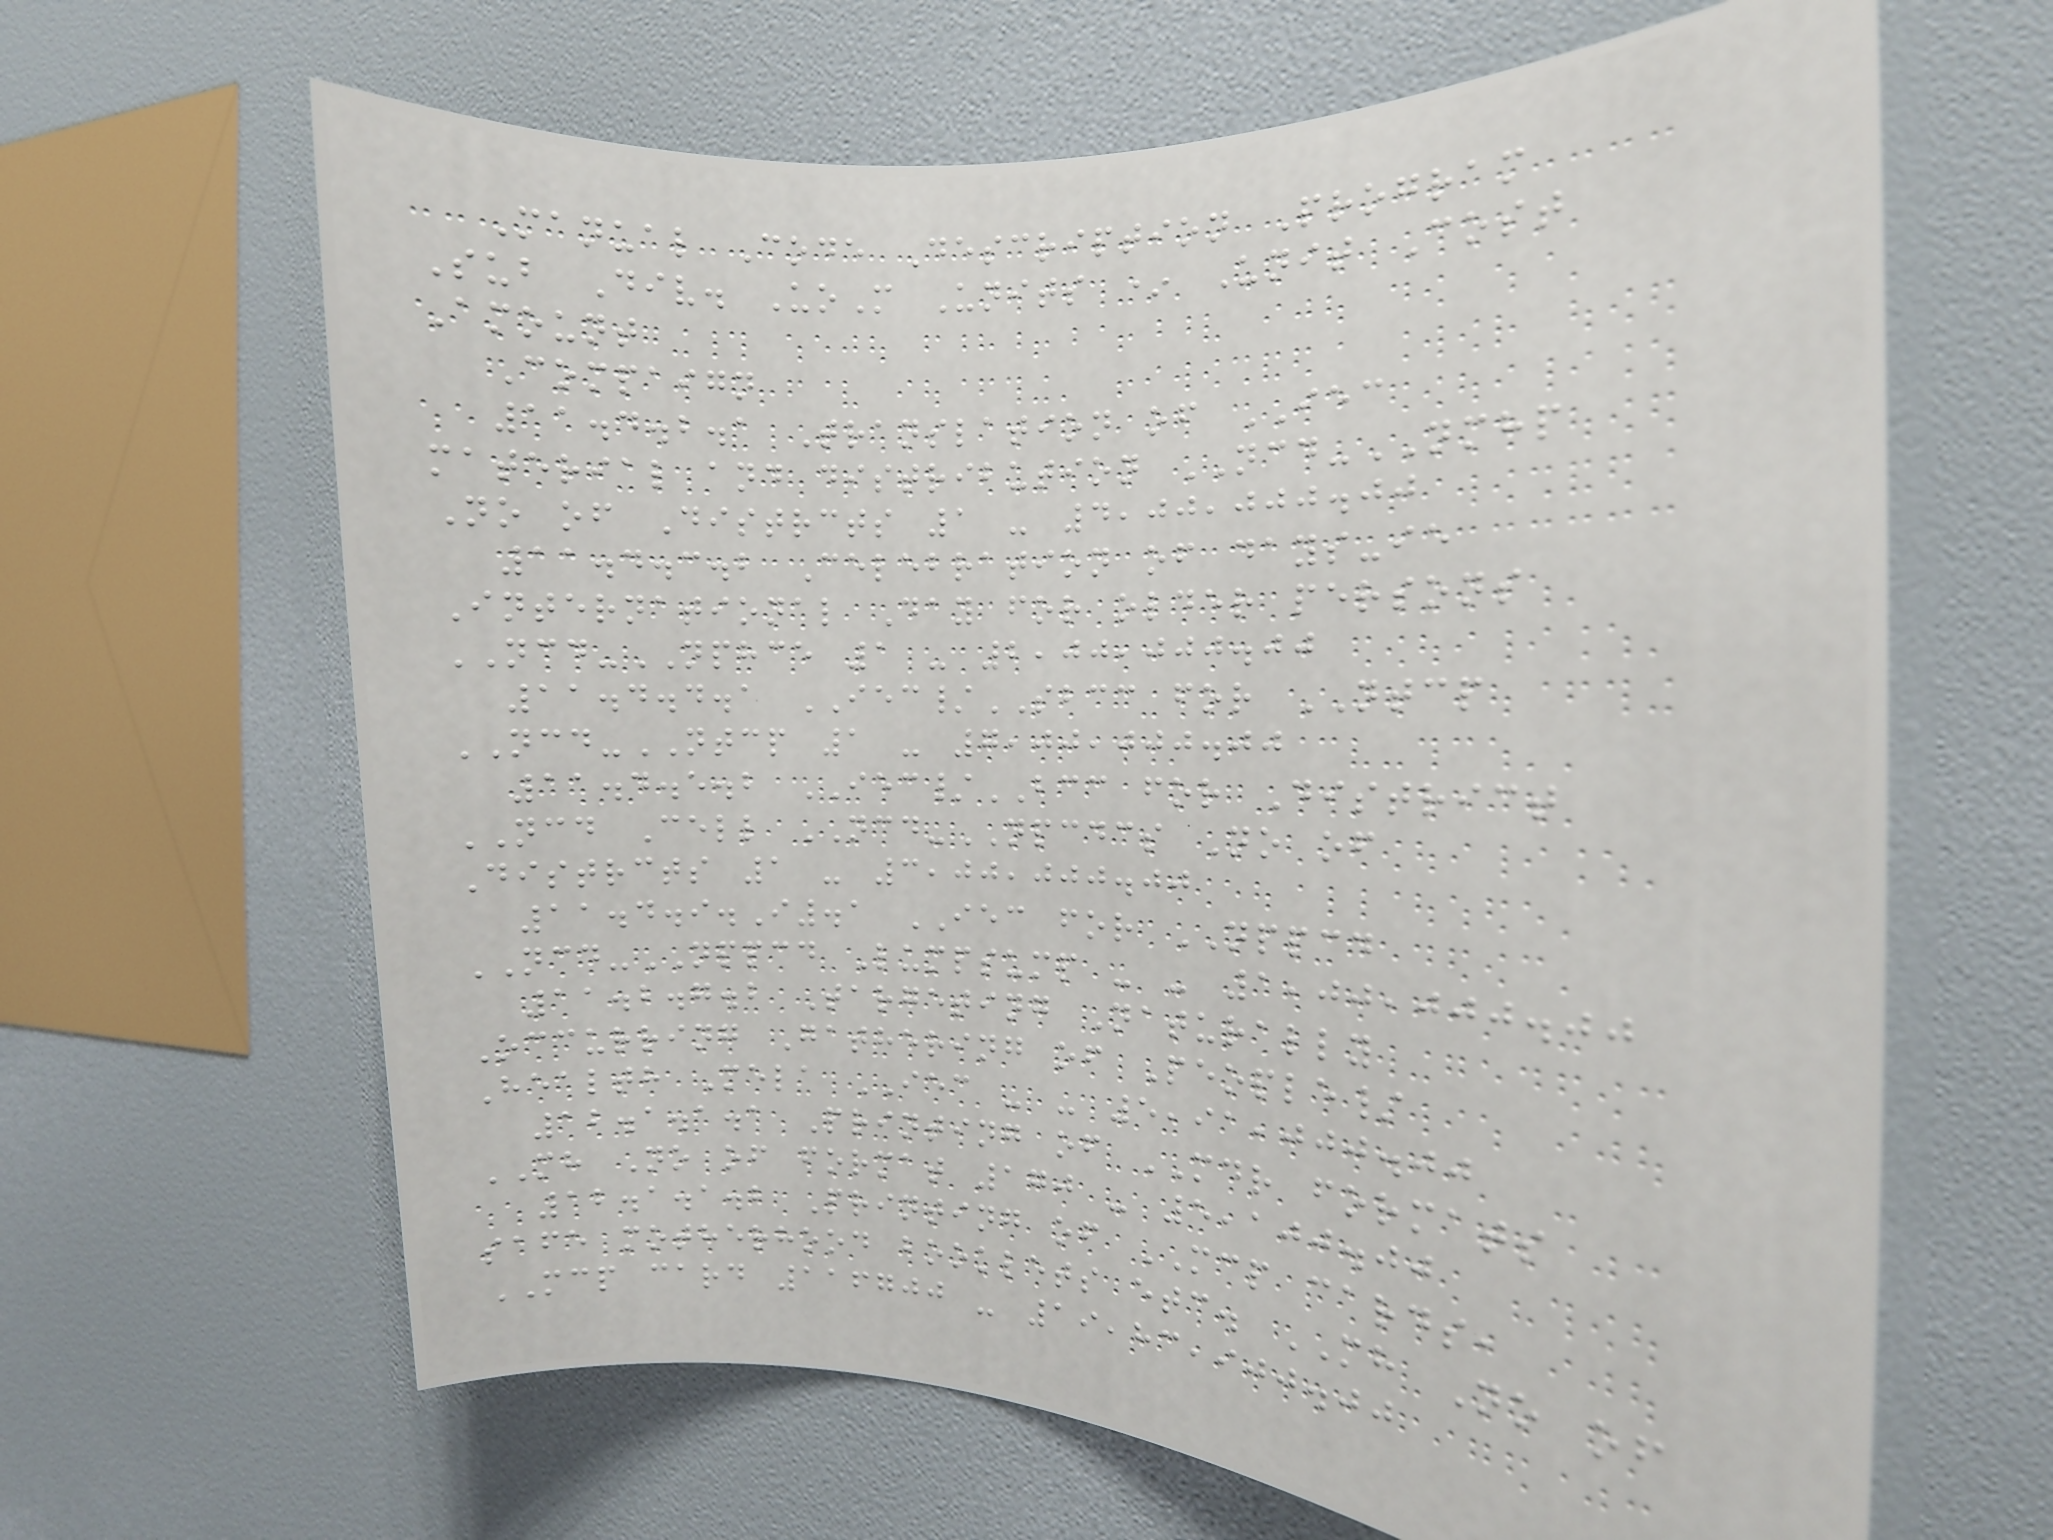Manual Code Description Program
Sub Div. UoM Units * Unit Cost
Amount
Compaign
11.4.2.1 Translation of IEC
material and distribution NCD-NMHP
No of Distrcts 1 - 4,00,000.00
11.4.3.2 Celebration of days-ie
International Day for older persons
NCD-NPHCE 1 - 2,00,000.00
11.4.4.1 IEC/SBCC for NTCP
NCD-NTCP 1 - 7,00,000.00
11.4.5.2 IEC/BCC for District
NCD Cell NCD-NPCDCS No of
Distrcts 1 - 3,00,000.00
11.4.9.I.1 IEC for NPPCD
NCD-NPPCD Lumpsump - - 1,00,000.00
11.2.7.2 Targeting Naturally
Occurring Gathering of People/
Health Mela IEC - - 5,91,000.00
12.1.1.1 Printing of MDR formats
MH No of format 170 - 5,100.00
12.1.1.2 Printing of MCP cards,
safe motherhood booklets etc. MH No of
MCP card 116700 - 19,83,900.00
